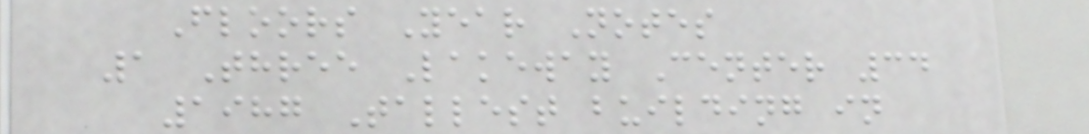Floors Year Notes
1 Three Lakeway Center 34
1987 Tallest building in
